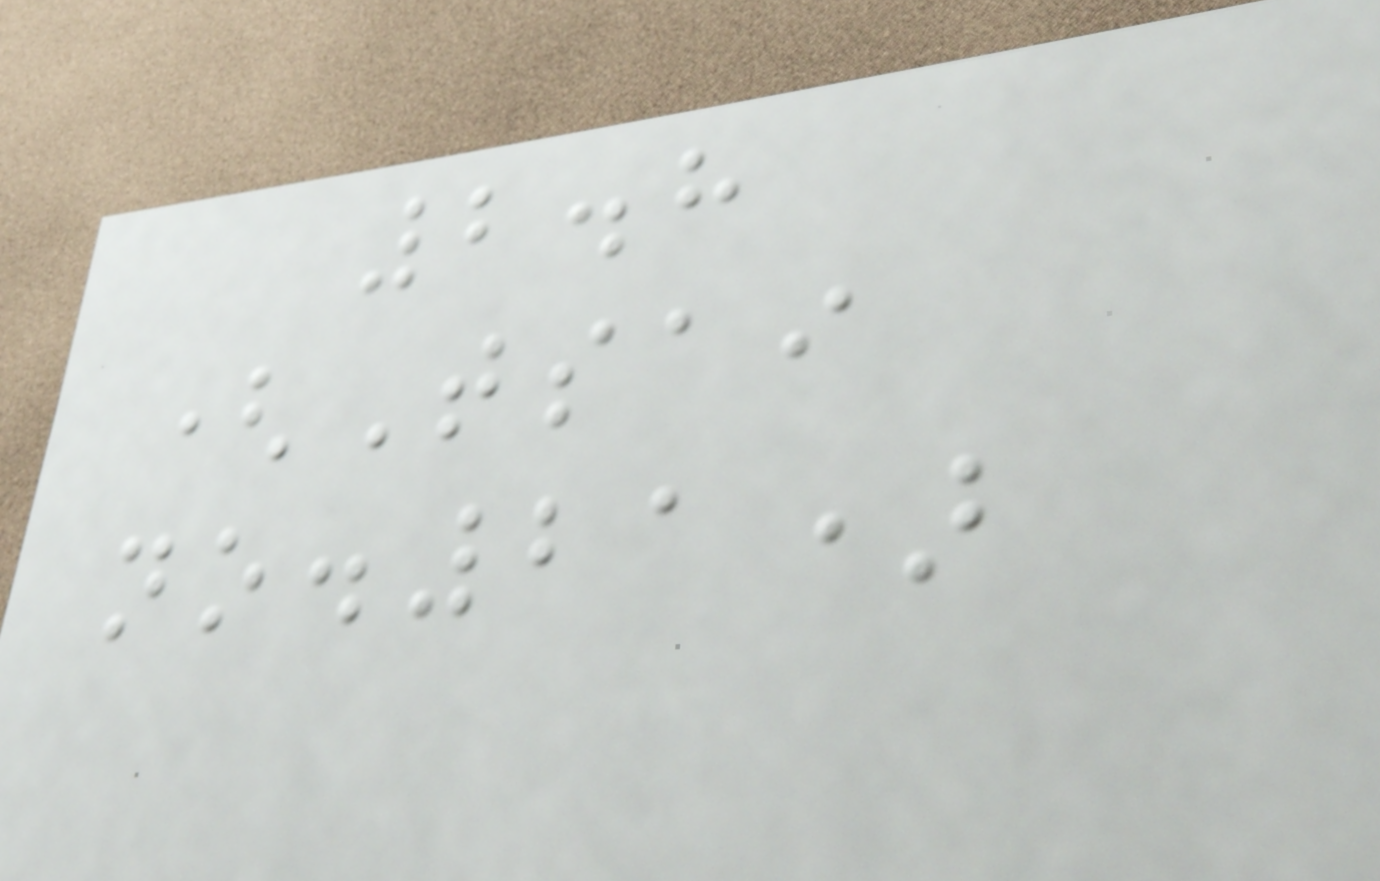2.8
(Tsai
no.21)
